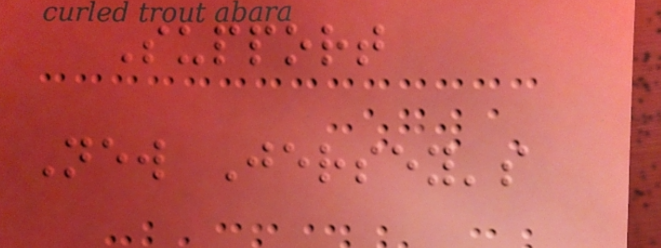Support
New Jersey's
